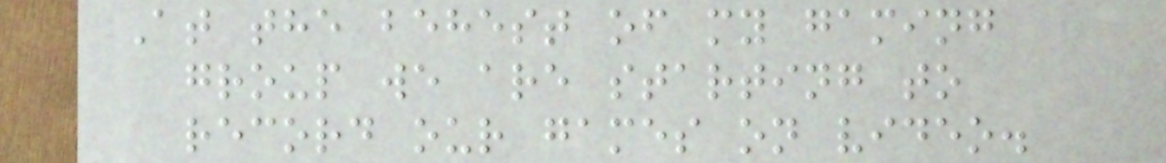At the behest of my gaming
group we are starting to
record our games on video.
